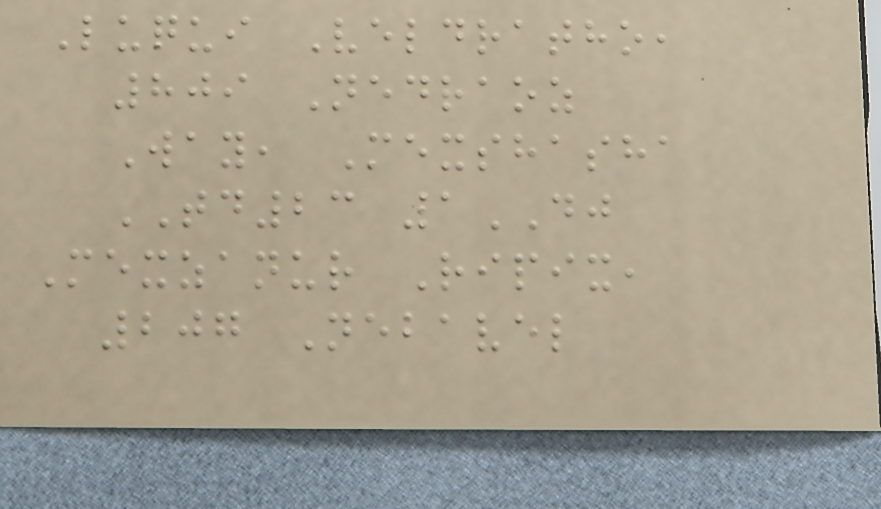Luqui Veldratho,
809 Nedraoz
Way, Mexshasha
TD23 1DJ
Mexzanur Ripix,
207 Nebavel
